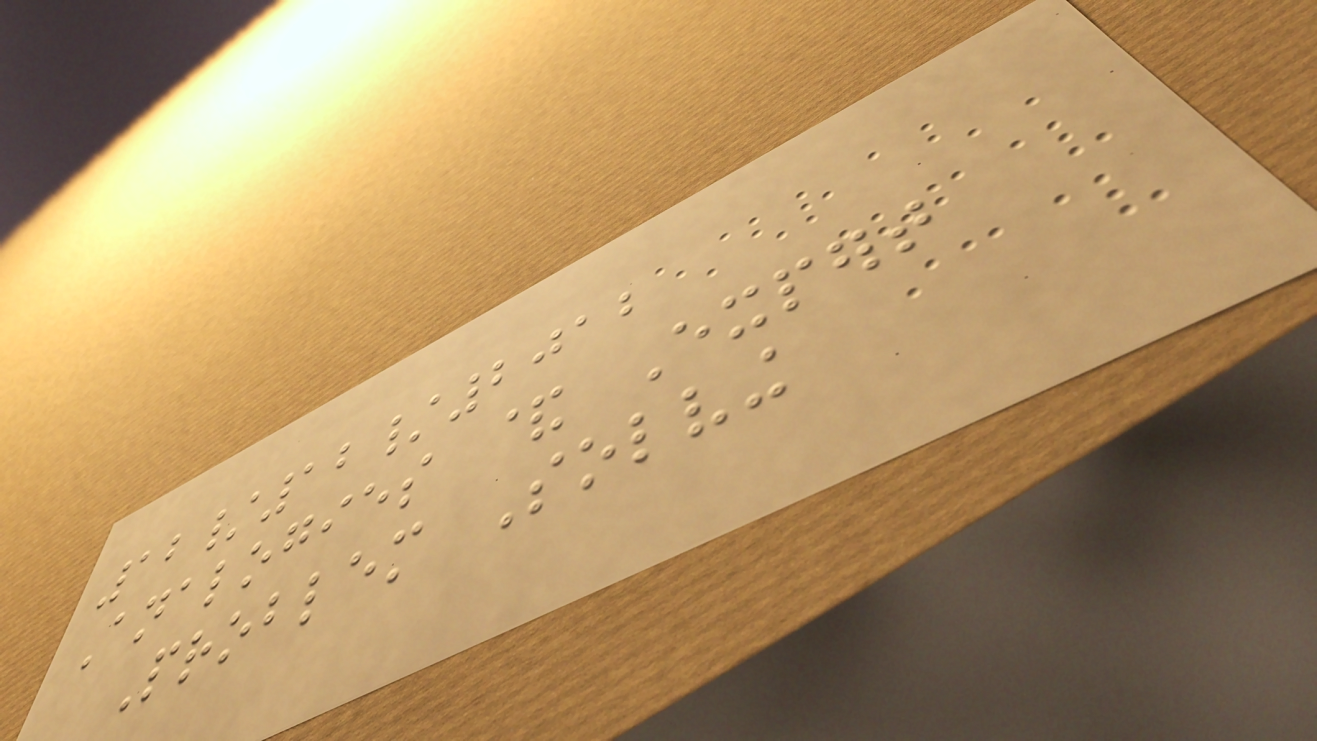12/12/2012
Analogies & Expert
Problem Solving
